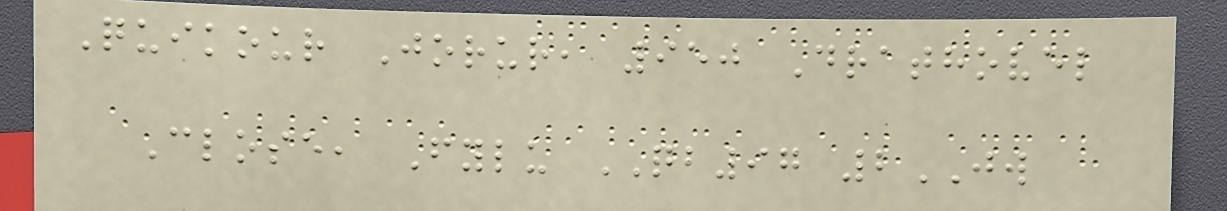Quikour Jorur, 950 Drathovel
Close, Fylu QB97 2JW
